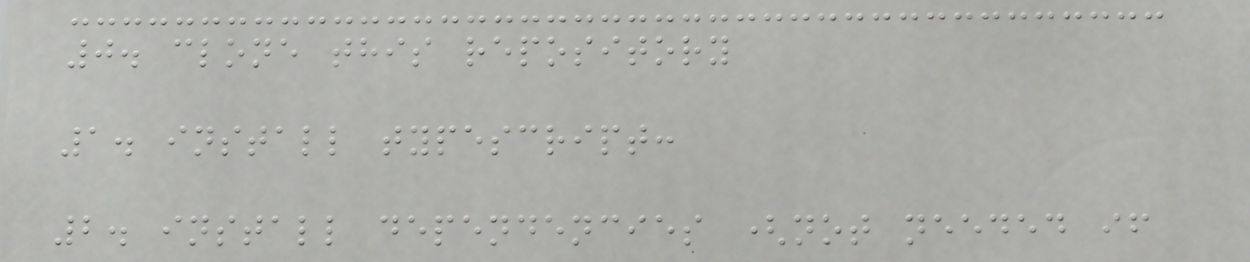0. clone this repository
1. install typescript:
2. install dependencies (not needed if
